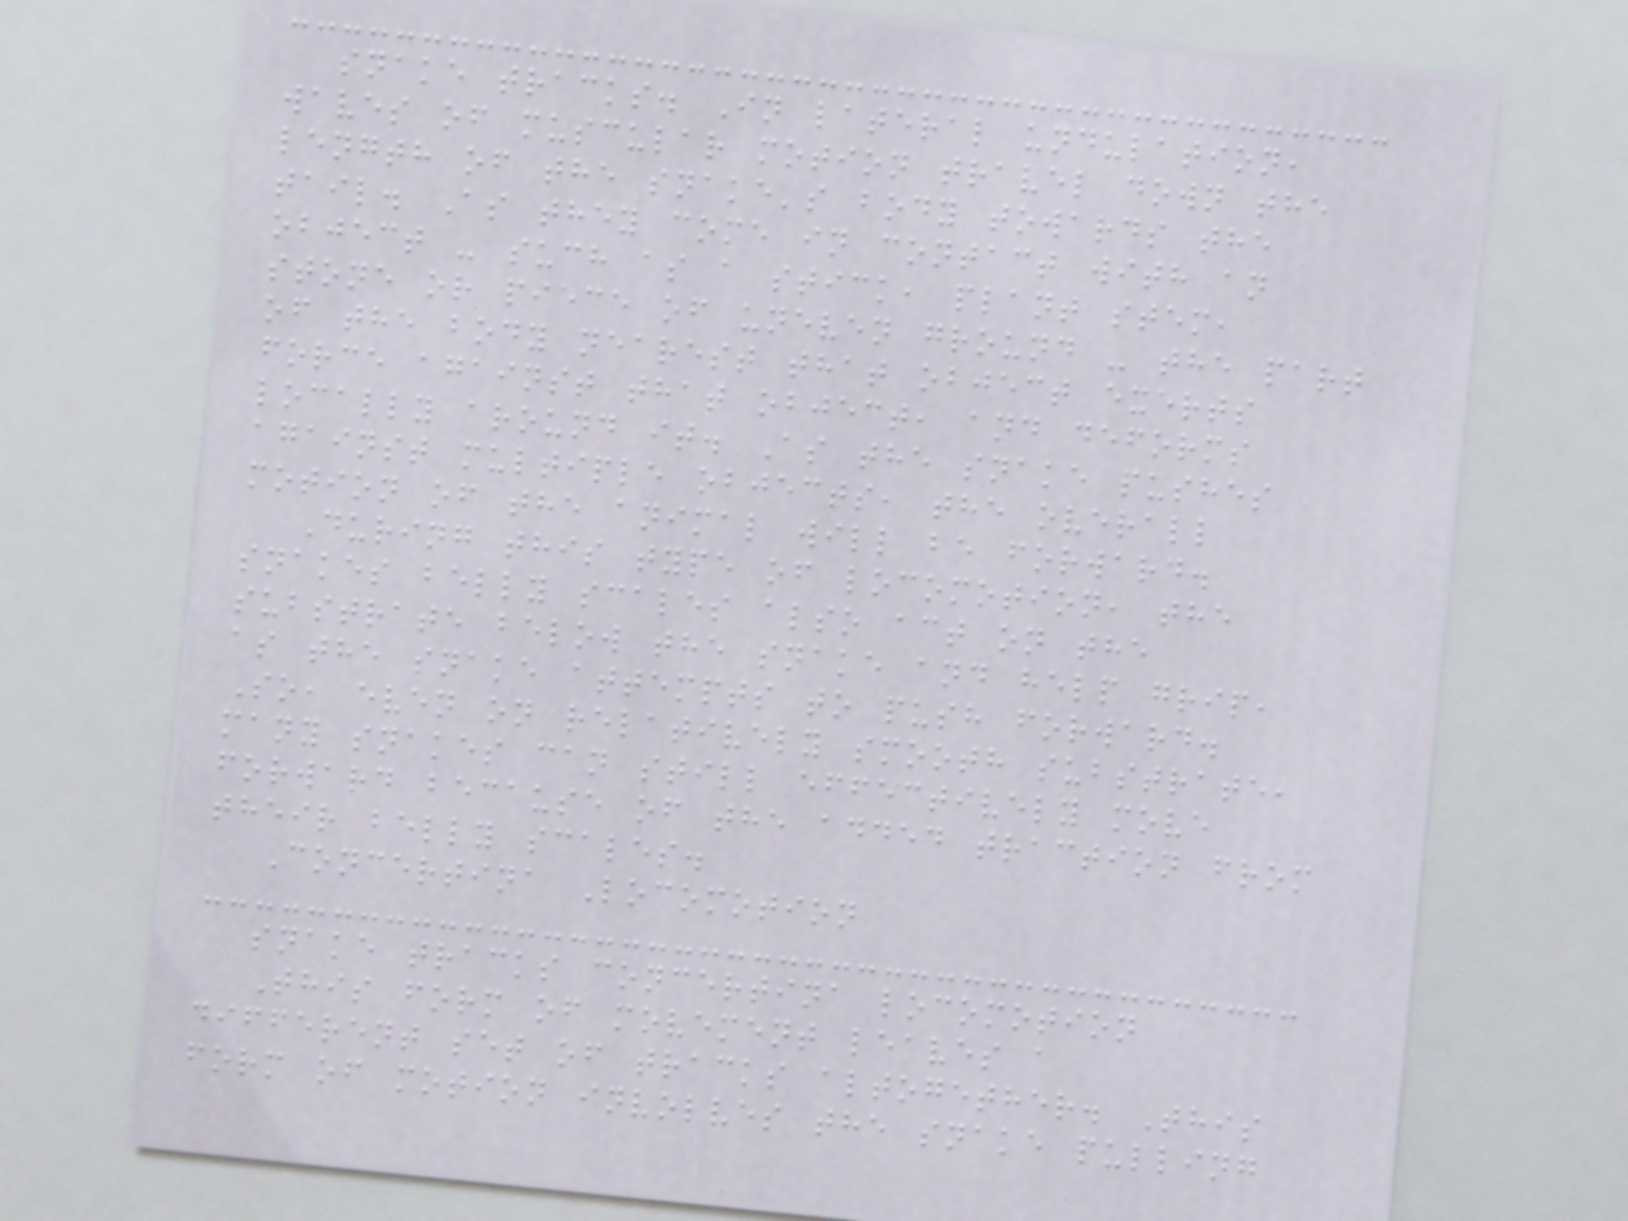snake tracks. In lateral undulation,
waves of muscular motion travel down the
length of the snake's body towards the
tail. As they come in contact with an
object - such as a stick, plant stem,
stone or piece of uneven ground - the part
of the body nearest that object exerts
force against that object, and deforms
locally around it. As the snake pushes
against multiple objects, the overall
motion of the animal will be forward.
During this type of locomotion, the
snakes belly scales also act on the
substrate below the snake and help grip,
as the snake attempts to push forward.
So, even on relatively smooth substrate,
many snakes can still effectively move
forward because of the added traction from
their belly scales.
Concertina Locomotion
snake tracks concertina locomotion
This form of movement leaves a
different set of tracks altogether. This
form of motion involves the snake pulling
